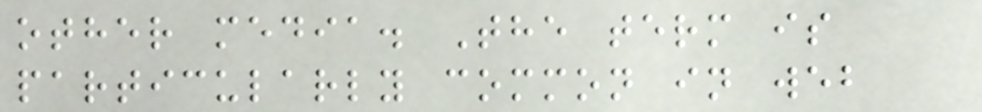other media. The term is
particularly common in web
